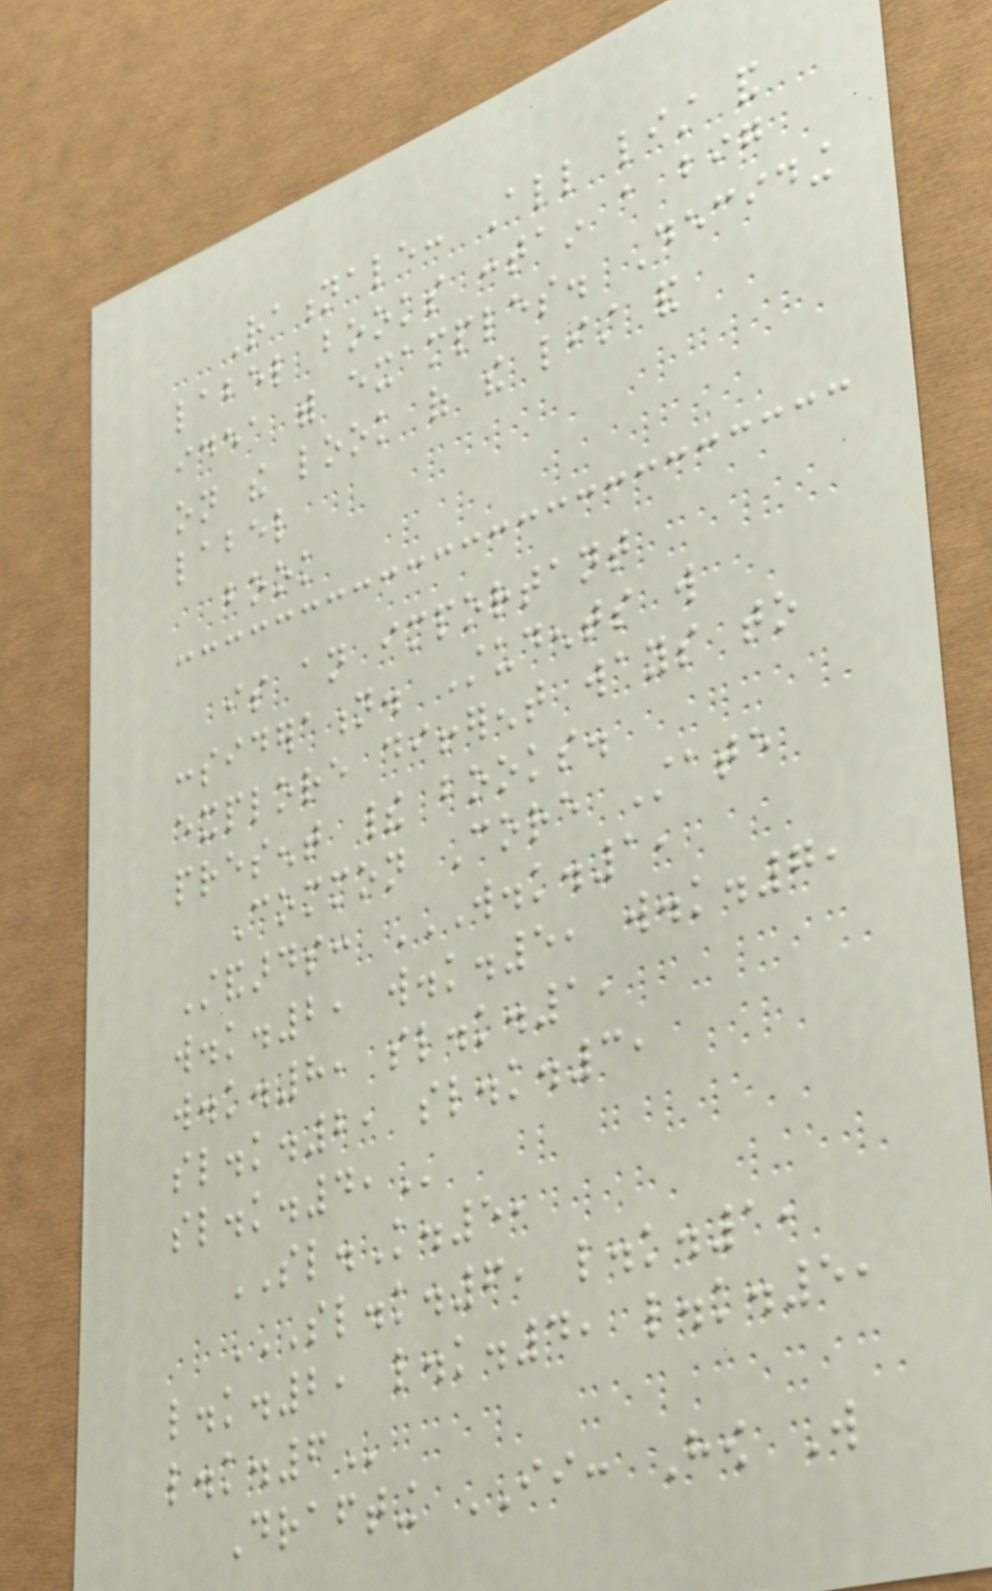Rationale: All list and
label books contain a big
idea with examples. Deciding
on the look of the list and
label
book
is an important
consideration. Students will
explore different ways to
present their books.
Common Core State
Standards: W.K.1,
W.K.2, W.K.5, W.K.7,
W.K.8, SL.K.1,
SL.K.2, SL.K.3,
SL.K.4,
SL.K.5,
SL.K.6, L.K.1,
L.K.2, L.K.4, L.K.5,
L.K.6
Drafting II: How Will
